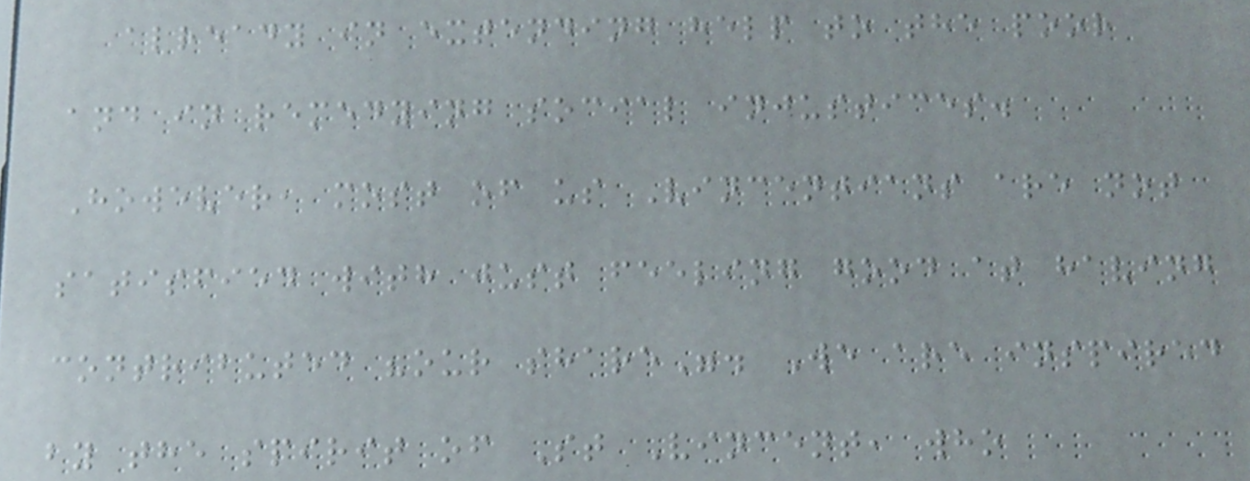already in extending help to the poor
and in remedying social injustices.
However, most of us Vincentians are not
satisfied with just feeling good at having
contributed "our share". We are inspired
by the spirit of St Vincent, who
